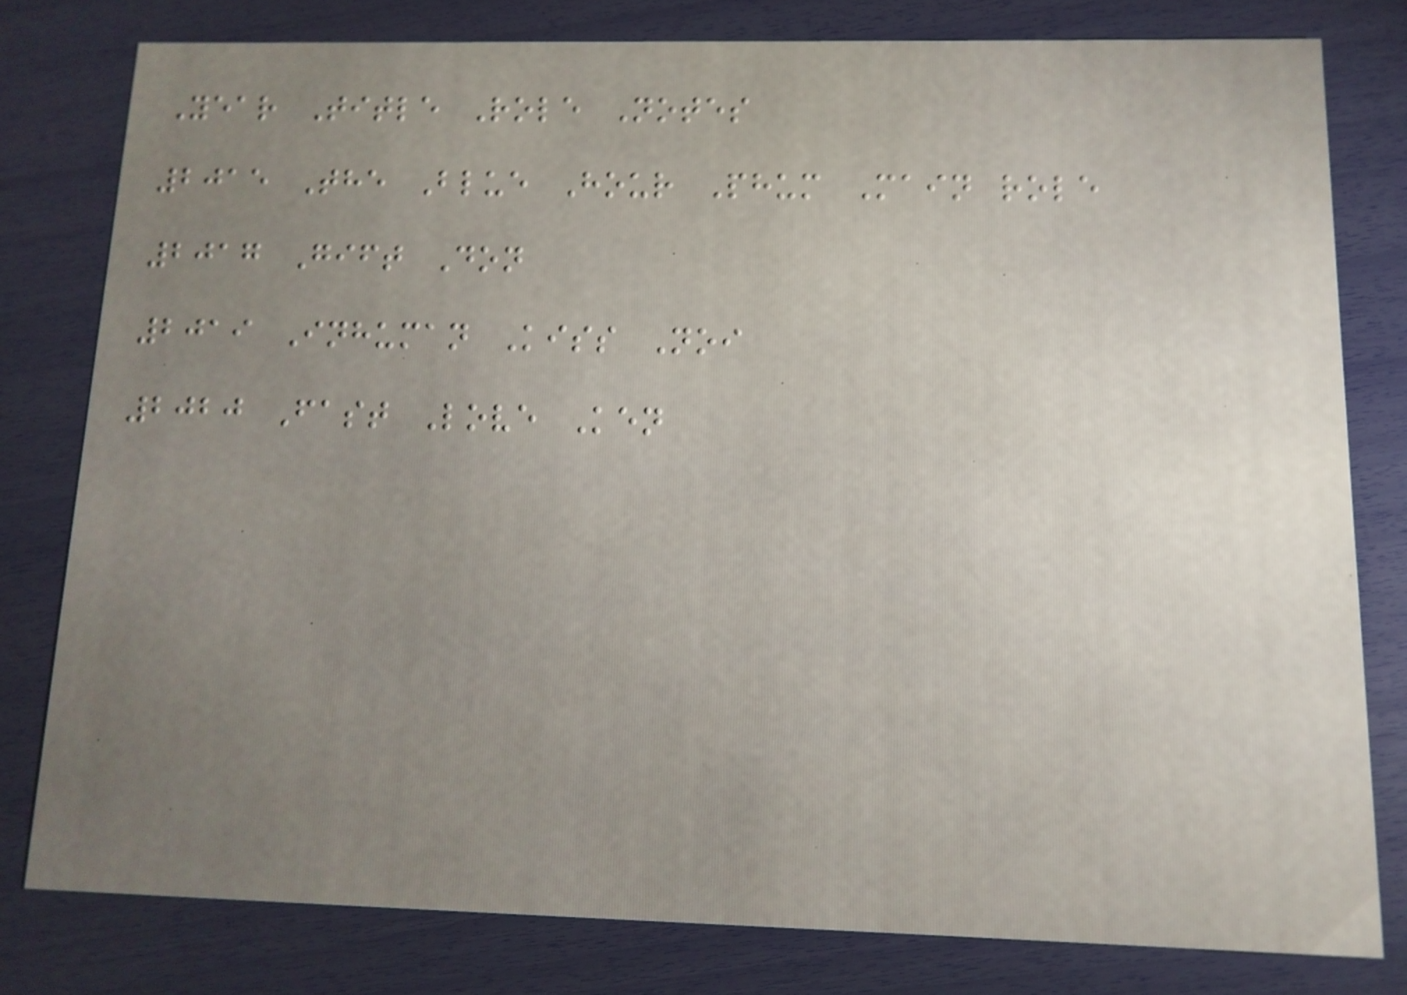Year Title Role Notes
2015 The Blue Hour Phum Main role
2017 Gift Don
2019 Inhuman Kiss Noi
2020 Fast Love Ken
